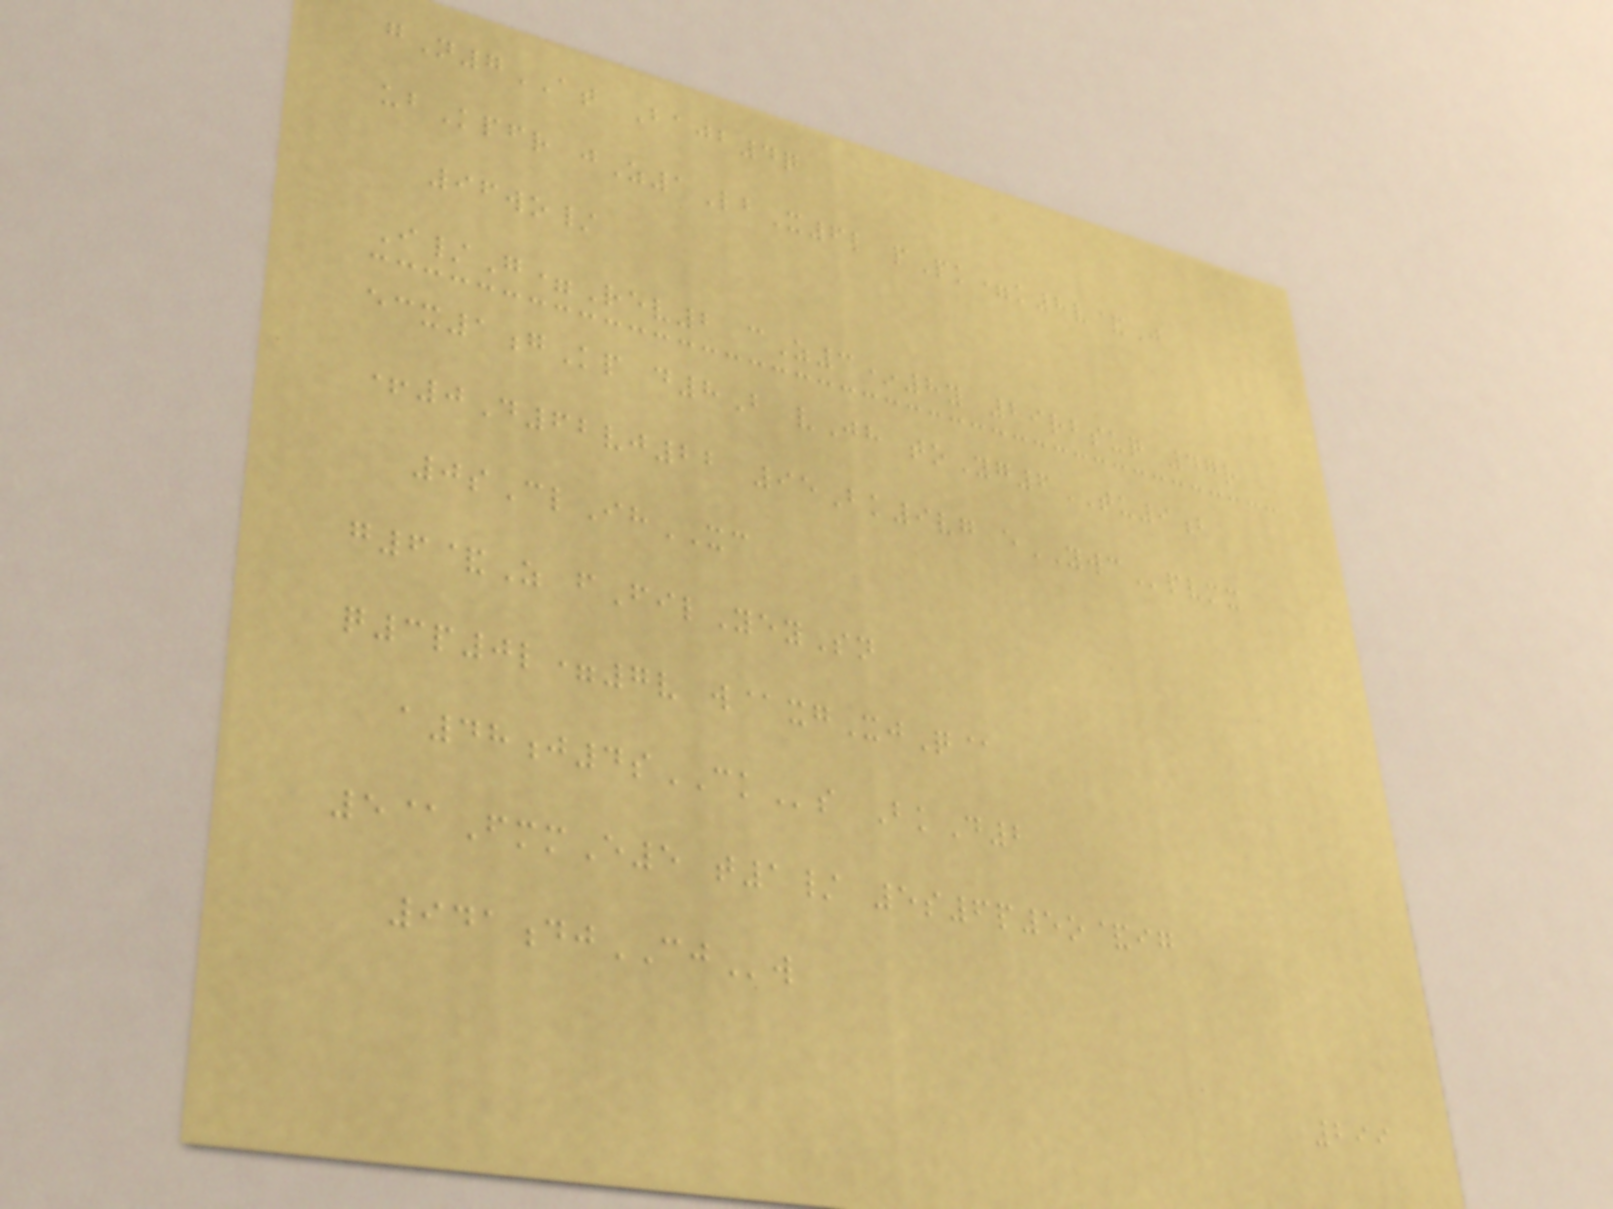gN7AT Bajb4q
ubKpfr jZ1LbX6l pPk=k8v&J
96wo/
I/G=Rev2 cZ3*8y 29rbsuq 47r
ecx1gKp d8B vJh toYg6TU9b
+0D62vj22 95Bk9vg eYWCpvmx
0sClIhXC
g6&Z fFilYeySn
q3p0l=7v w@xgXjQ@
a48j4sCKs BkD2
5@FmmE5 t1/ 5s6p5o&ig
941djCJw
299
